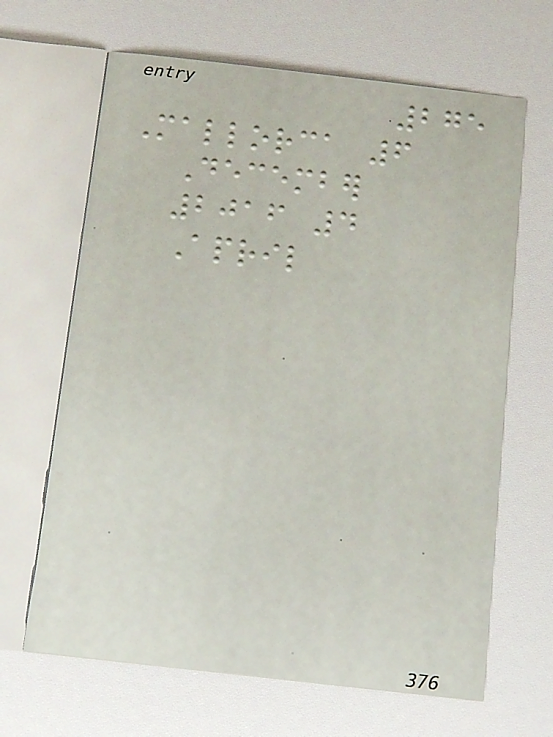275
Mallorca 6
December
2016 4
April
